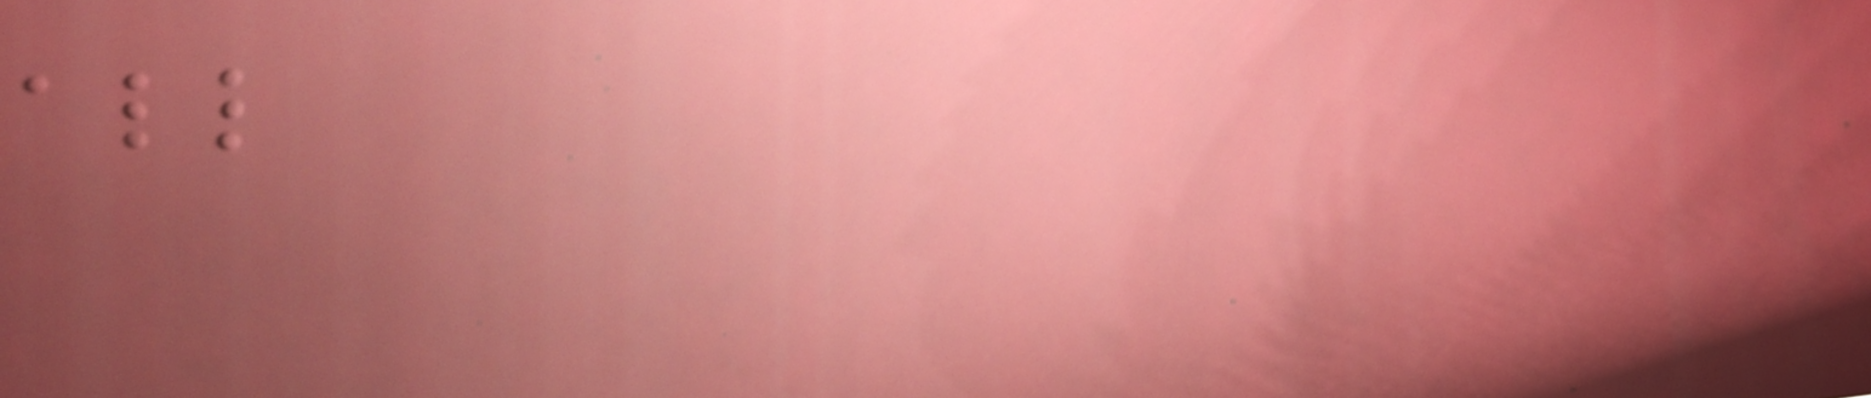all
